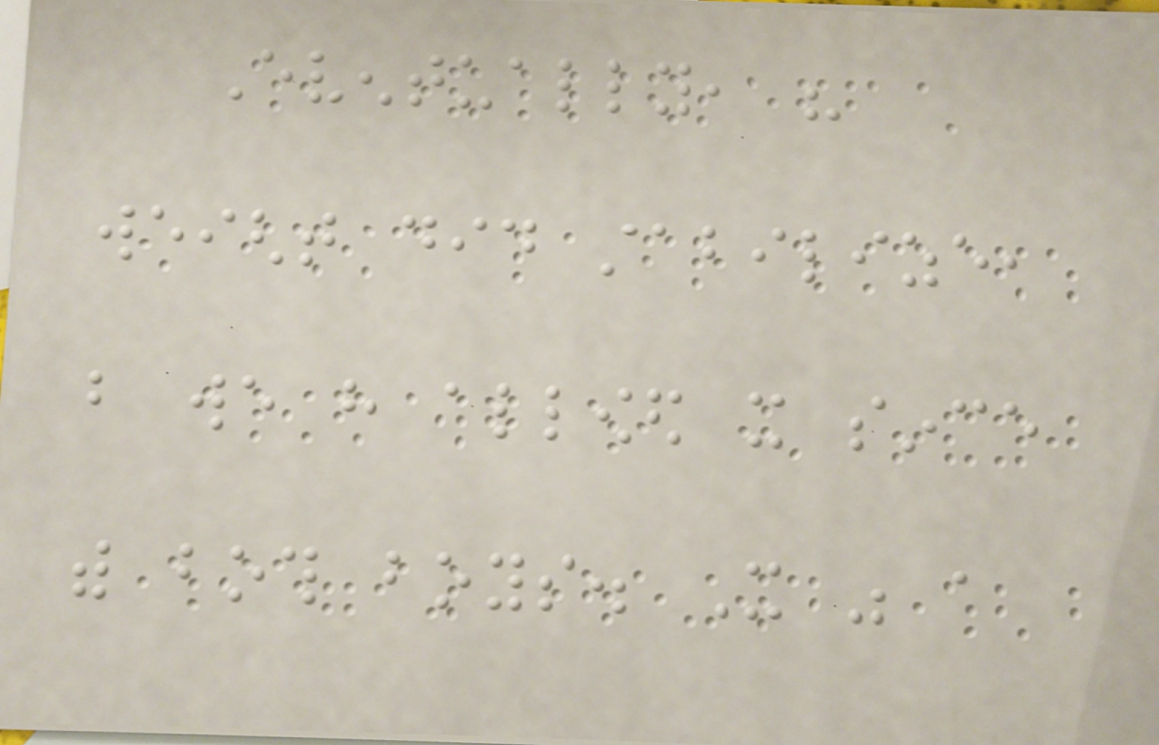Eventually, his
weight did stabilize,
but we have allowed it since
with both boys. It was a
